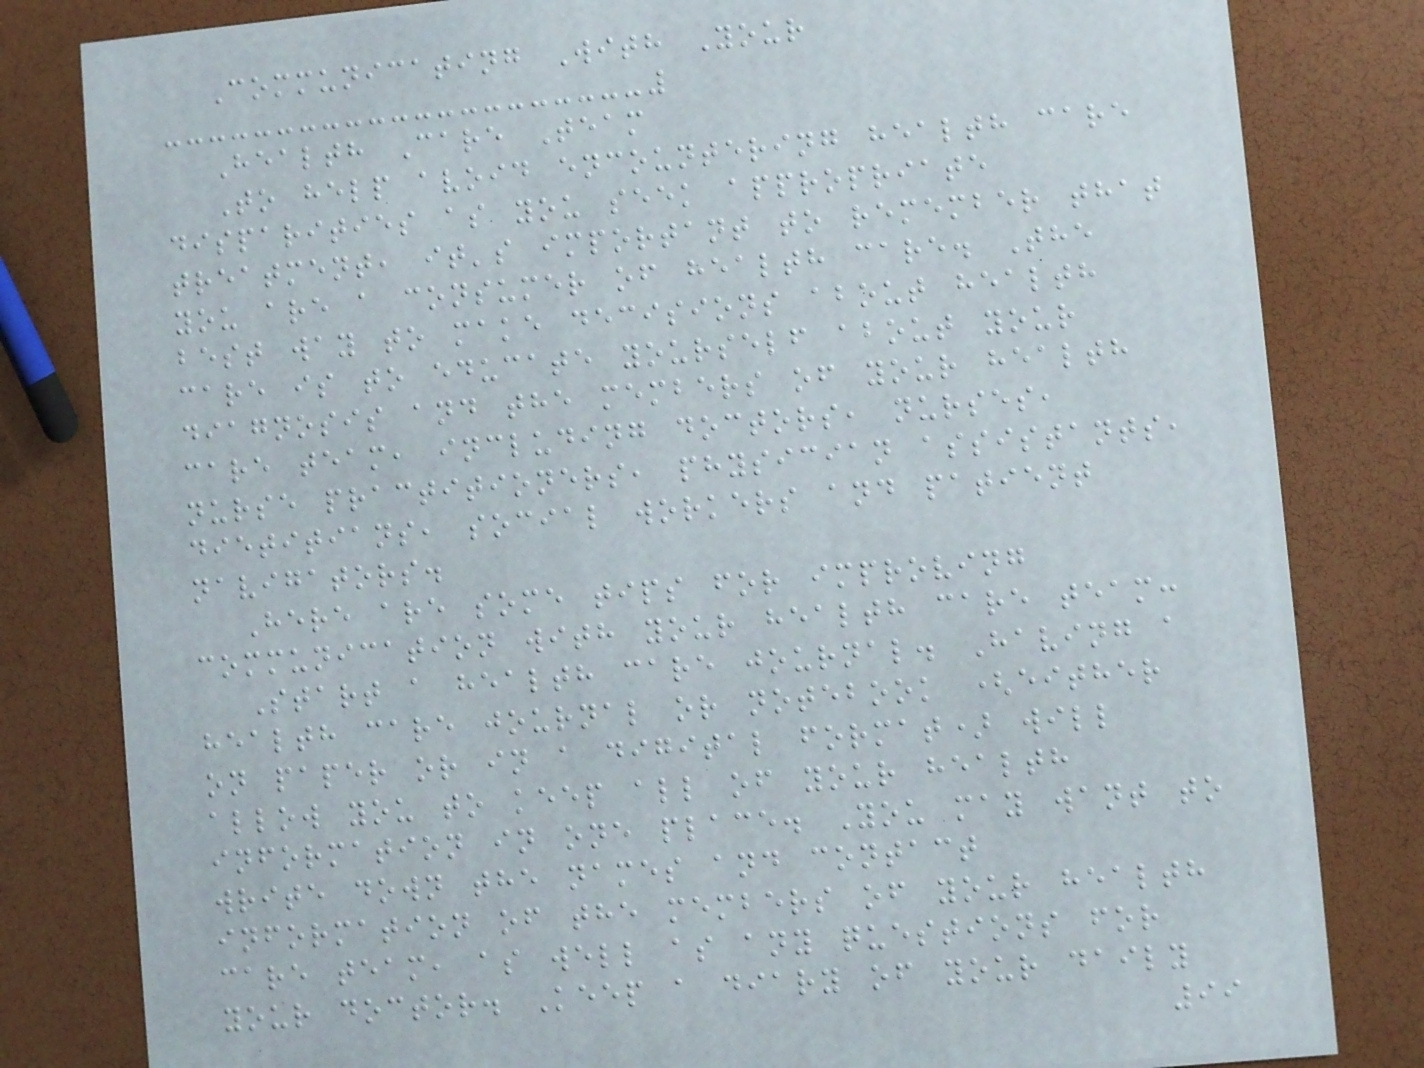Communicating With Your
Health Care Team
To help avoid encountering health care
disparities as you seek appropriate
treatment, it's important to remember that
you are a consumer of health care. The
best way to make decisions about health
care is to educate yourself about your
diagnosis and the members of your health
care team, including doctors, nurses,
nurse practitioners, physician assistants,
dietitians, social workers and patient
navigators.
Here are some tips for improving
communication with your health care team:
Start a health care journal. Having a
health care journal or notebook (either
on paper or in a digital format) will
allow you to keep all of your health
information in one place. You may want to
write down the names and contact
information of the members of your health
care team, as well as any questions for
your doctor. Keep a diary of your daily
99
